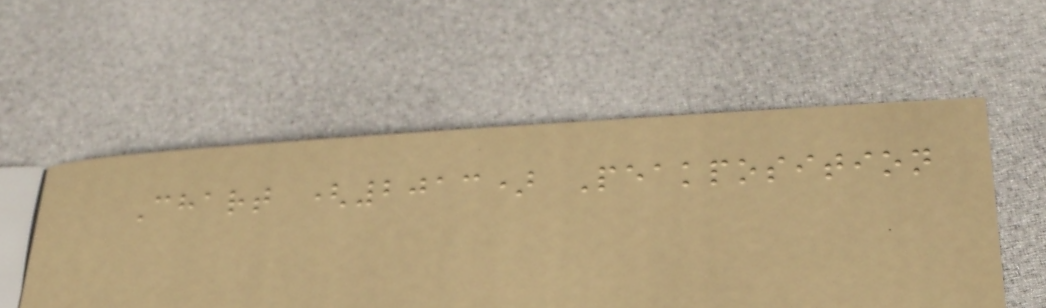Chart (2013) Peakposition
